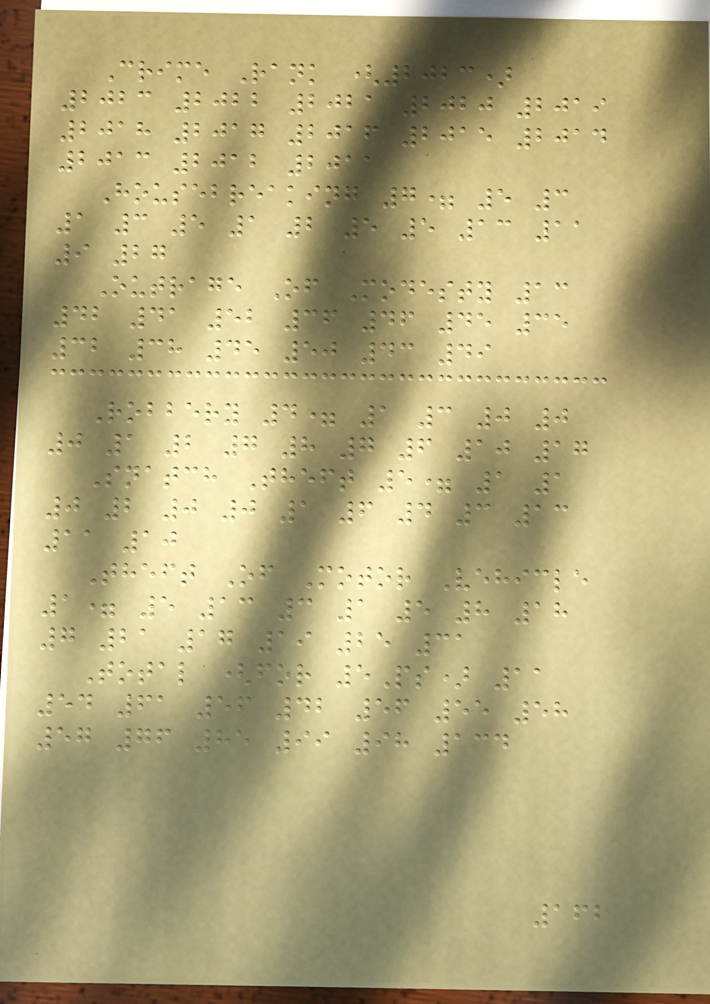Crime Rank (2023)
2023 2022 2021 2020 2019
2018 2017 2016 2015 2014
2013 2012 2011
Housebreaking 7= 5 3
1 3 5 1 2 5 5 13 11
9 27
Outrage Of Modesty 13
42 41 52 36 46 45 35
32 38 45 50 43 49
Robbery 4= 1 3 0 0
0 1 2 7 8 7 6 10 17
Snatch Theft 5= 1 1
0 2 0 0 1 6 4 3 13
11 10
Theft Of Motor Vehicle
1= 5 13 3 1 5 8 18
7 21 17 19 25 31
Total (for 5Ps) 11
54 61 56 42 56 55 58
57 76 85 99 98 134
162
